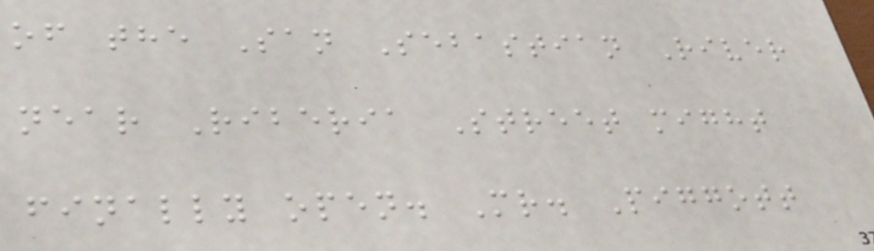of the San Sebastian River
near Riberia Street might
finally open. Mr. Piggott
